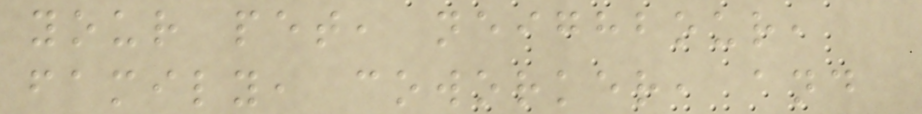your pet, neighbour,
family, coworker, and
